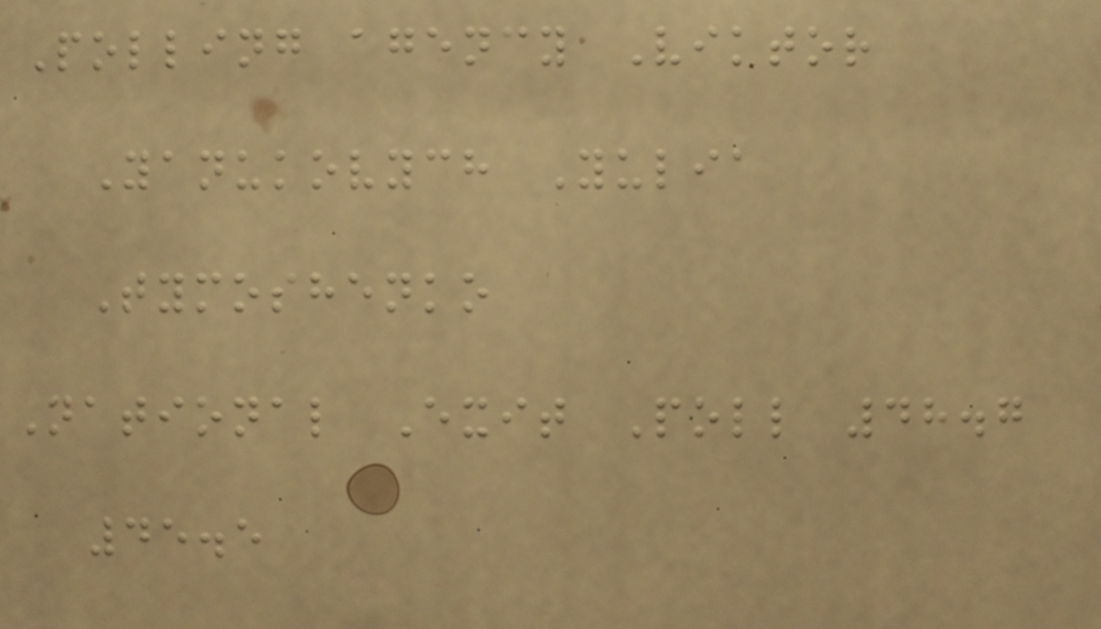Polling agency Viktor
Yanukovych Yulia
Tymoshenko
National Exit Poll 48.7
45.5
